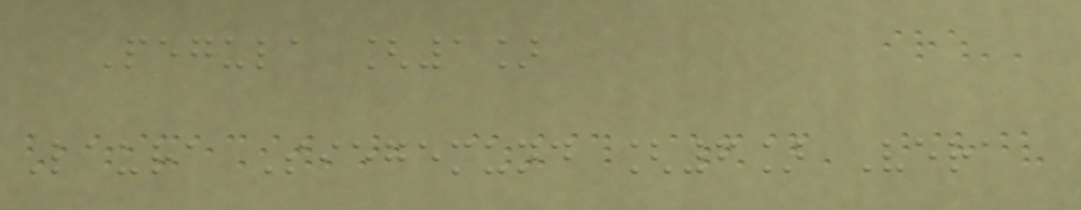Pegula [1]
Laura Siegemund [6] Vera
